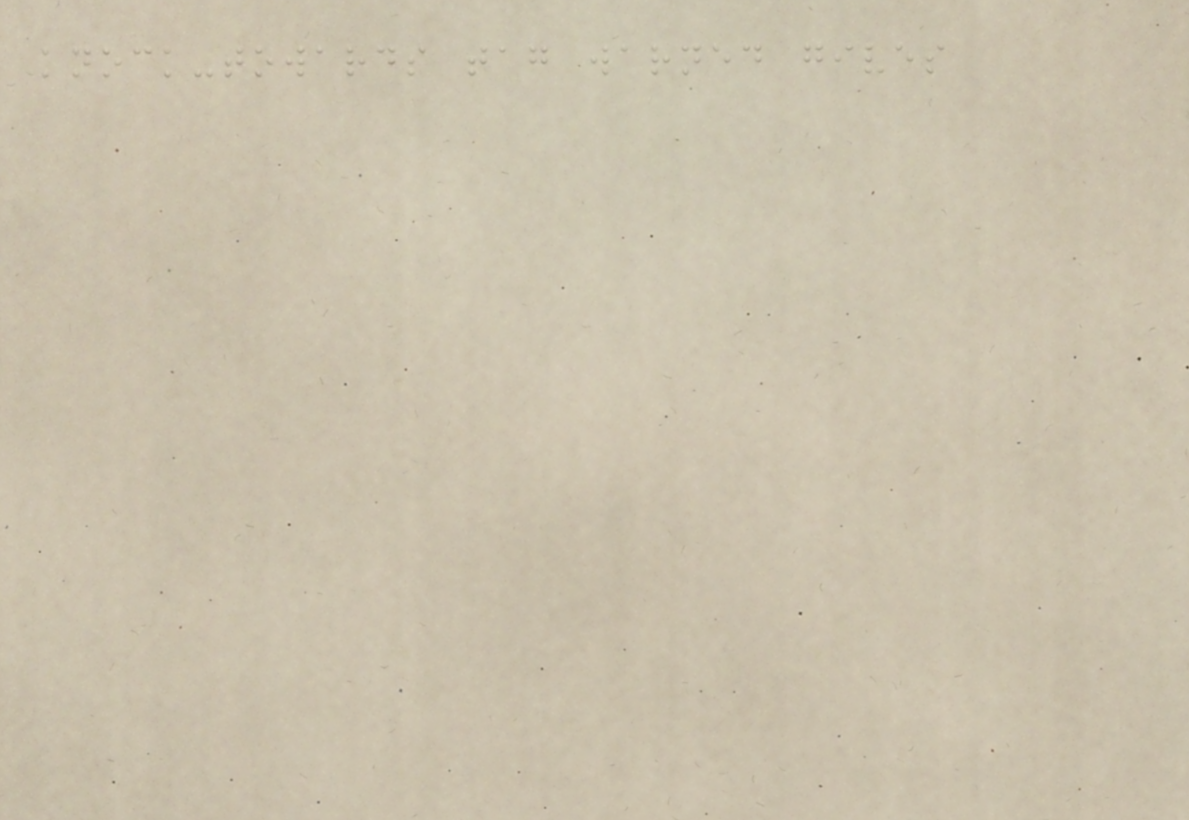knock-towards tag warned gives
